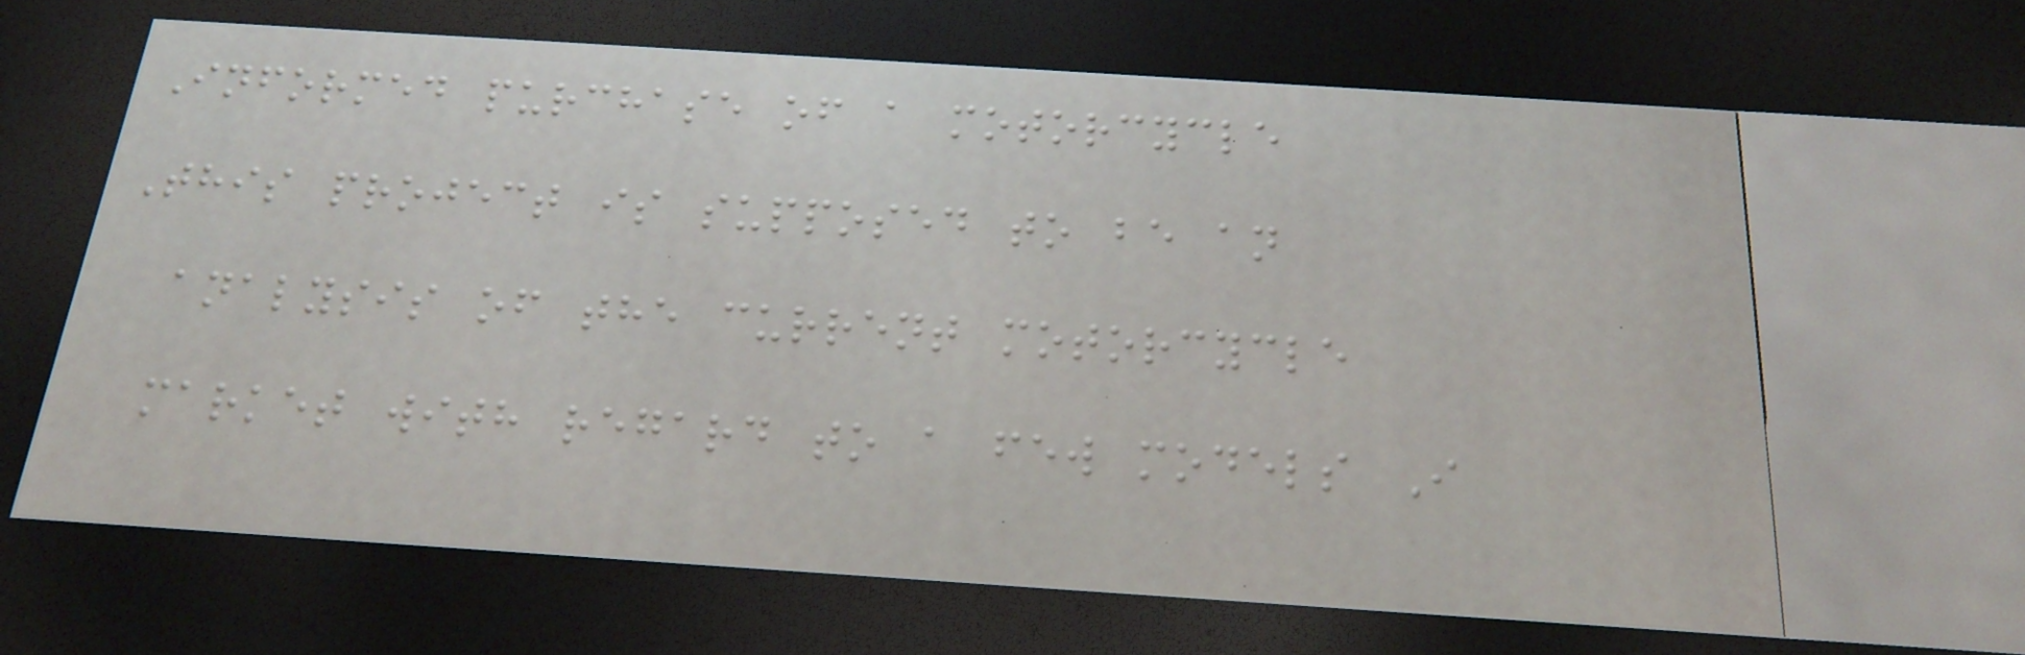Informed purchase of a motorcycle
This project is supposed to be an
analysis of the current motorcycle
market with regard to a few models I
